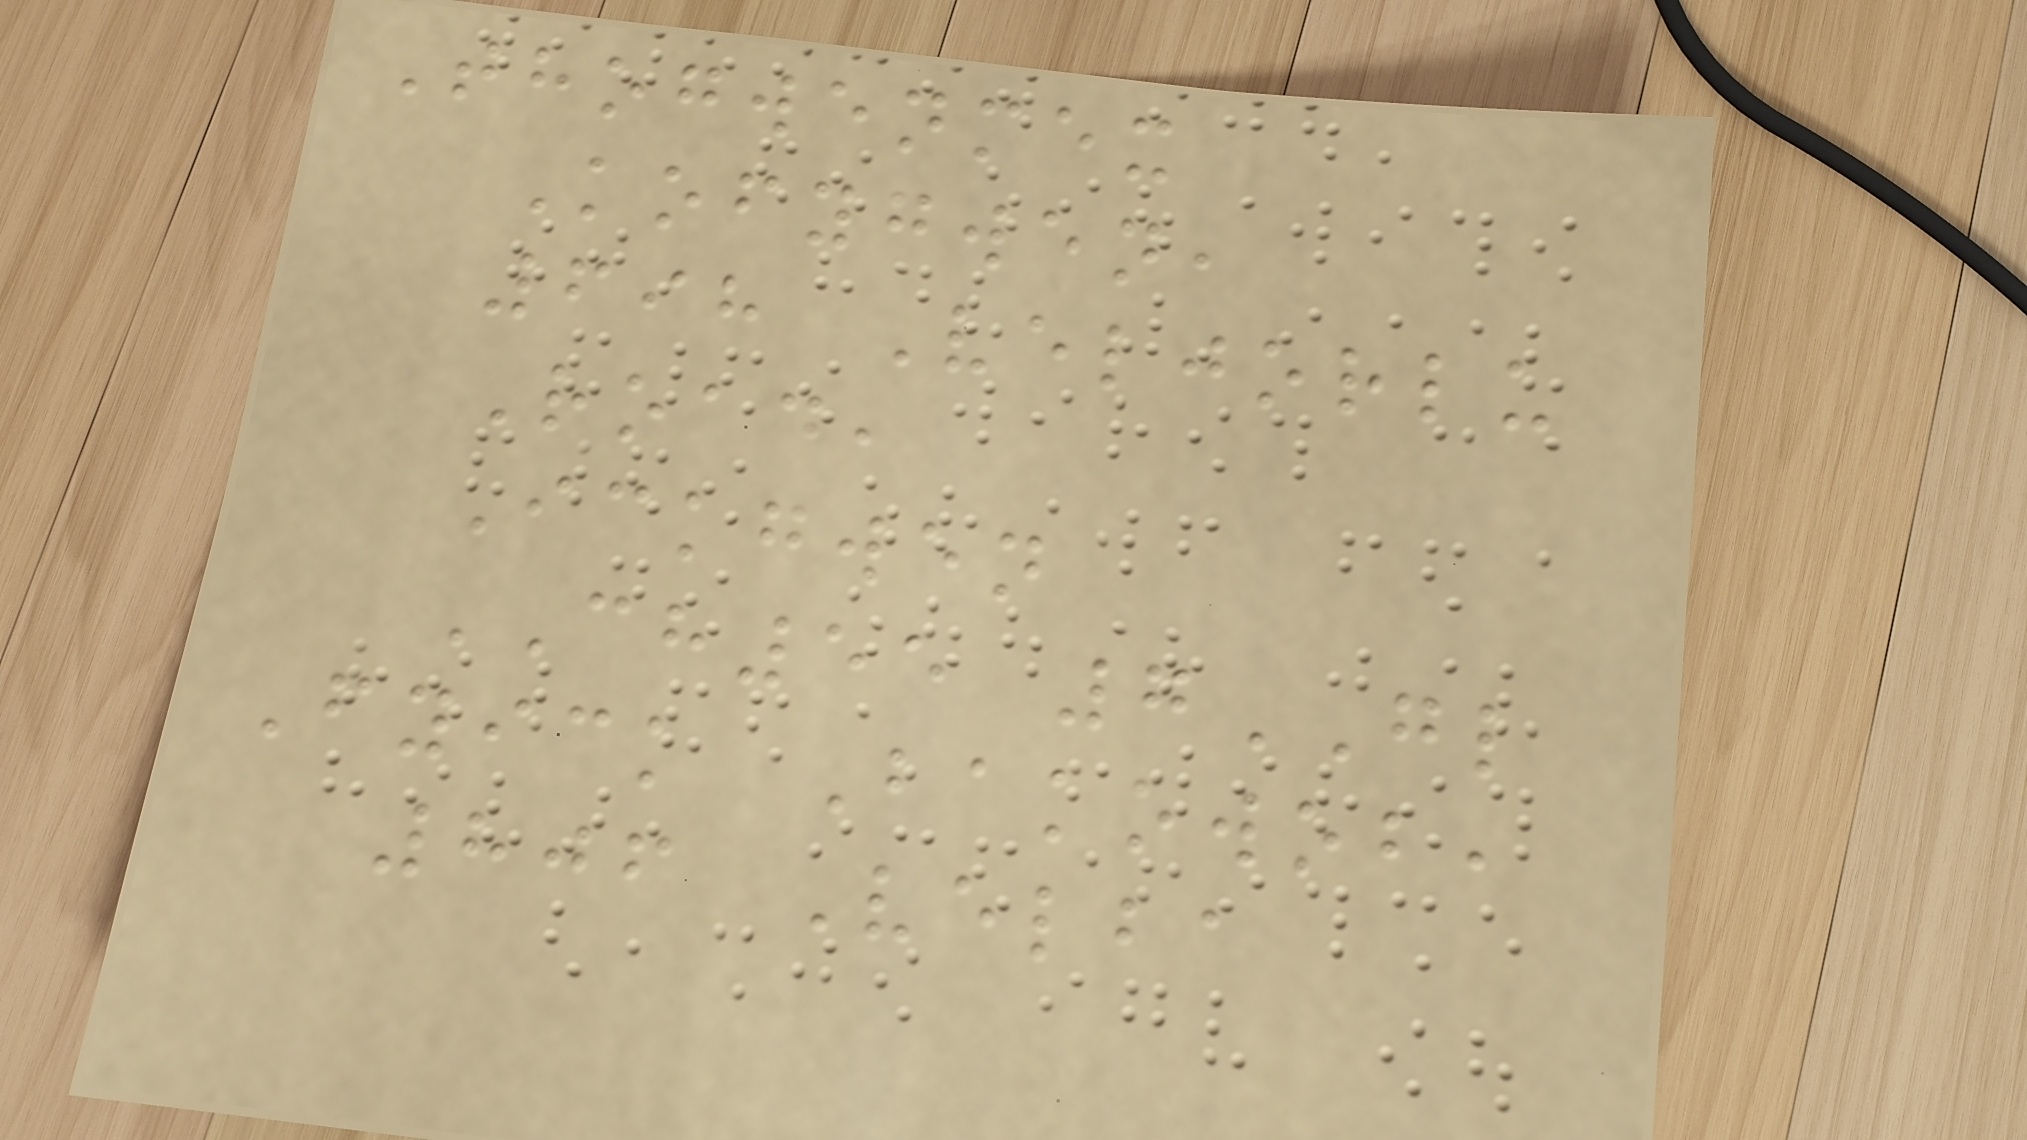Thogwenmex
Kofygwen,
698 Veljorlu
Road,
Ickgwen
CH55 7GL
Fyick Bakowob,
806 Velba
